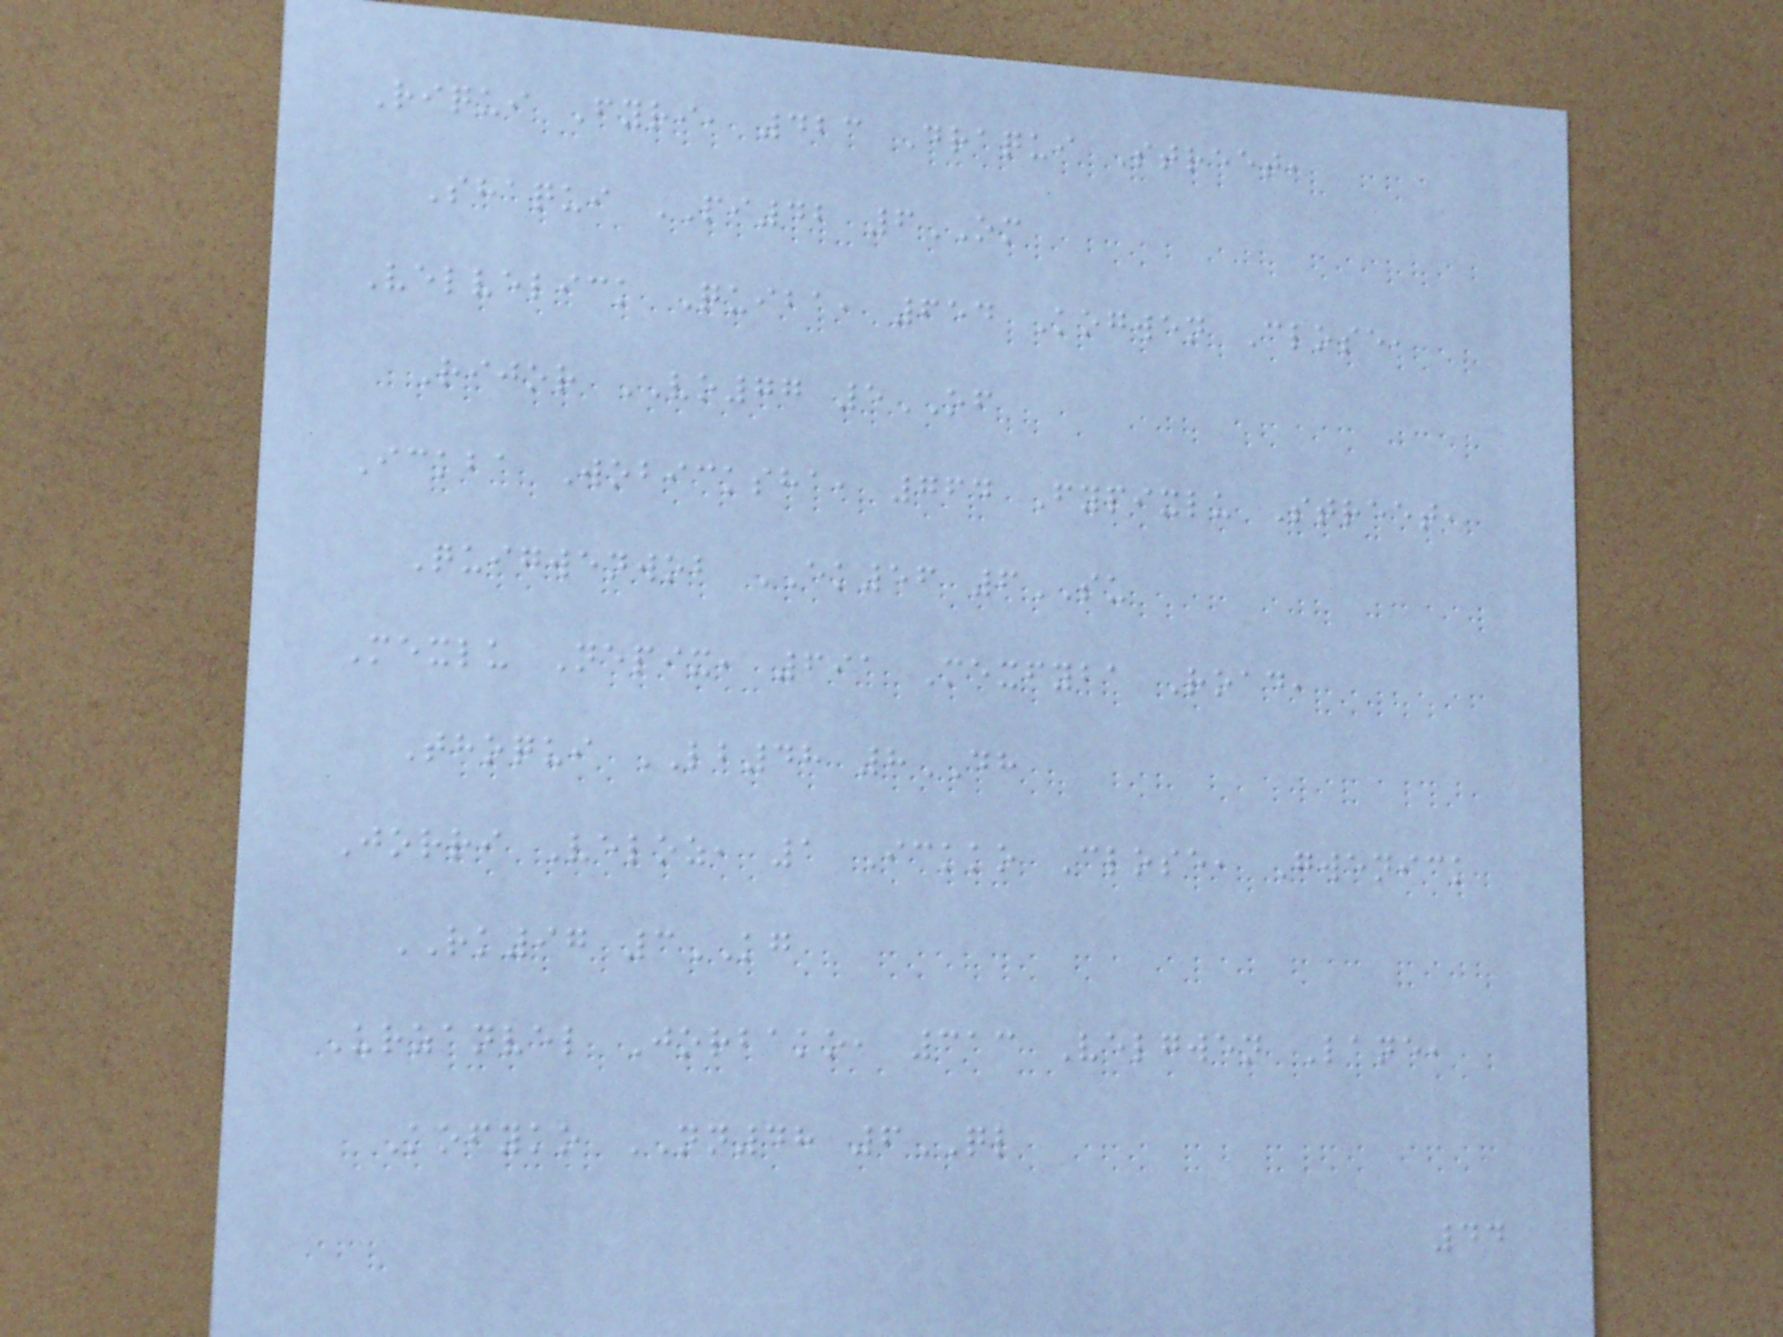Riqui Fyri, 423 Draqui Street,
Shaqui PI42 6OM
Velvelick Quiba, 654 Kogwen Close,
Rijor VO77 5OF
Ickba Wobicksha, 764 Fypixlu Street,
Quigwenwob EK56 6SU
Mexlu Nepix, 691 Mexfyba Road,
Thoqui LB48 8DH
Jorri Veloz, 1 Ickko Close, Gwenick
RK97 3KG
Urzanvel Jorbako, 313 Velgwen Lane,
Kofyko NN48 6QL
44
